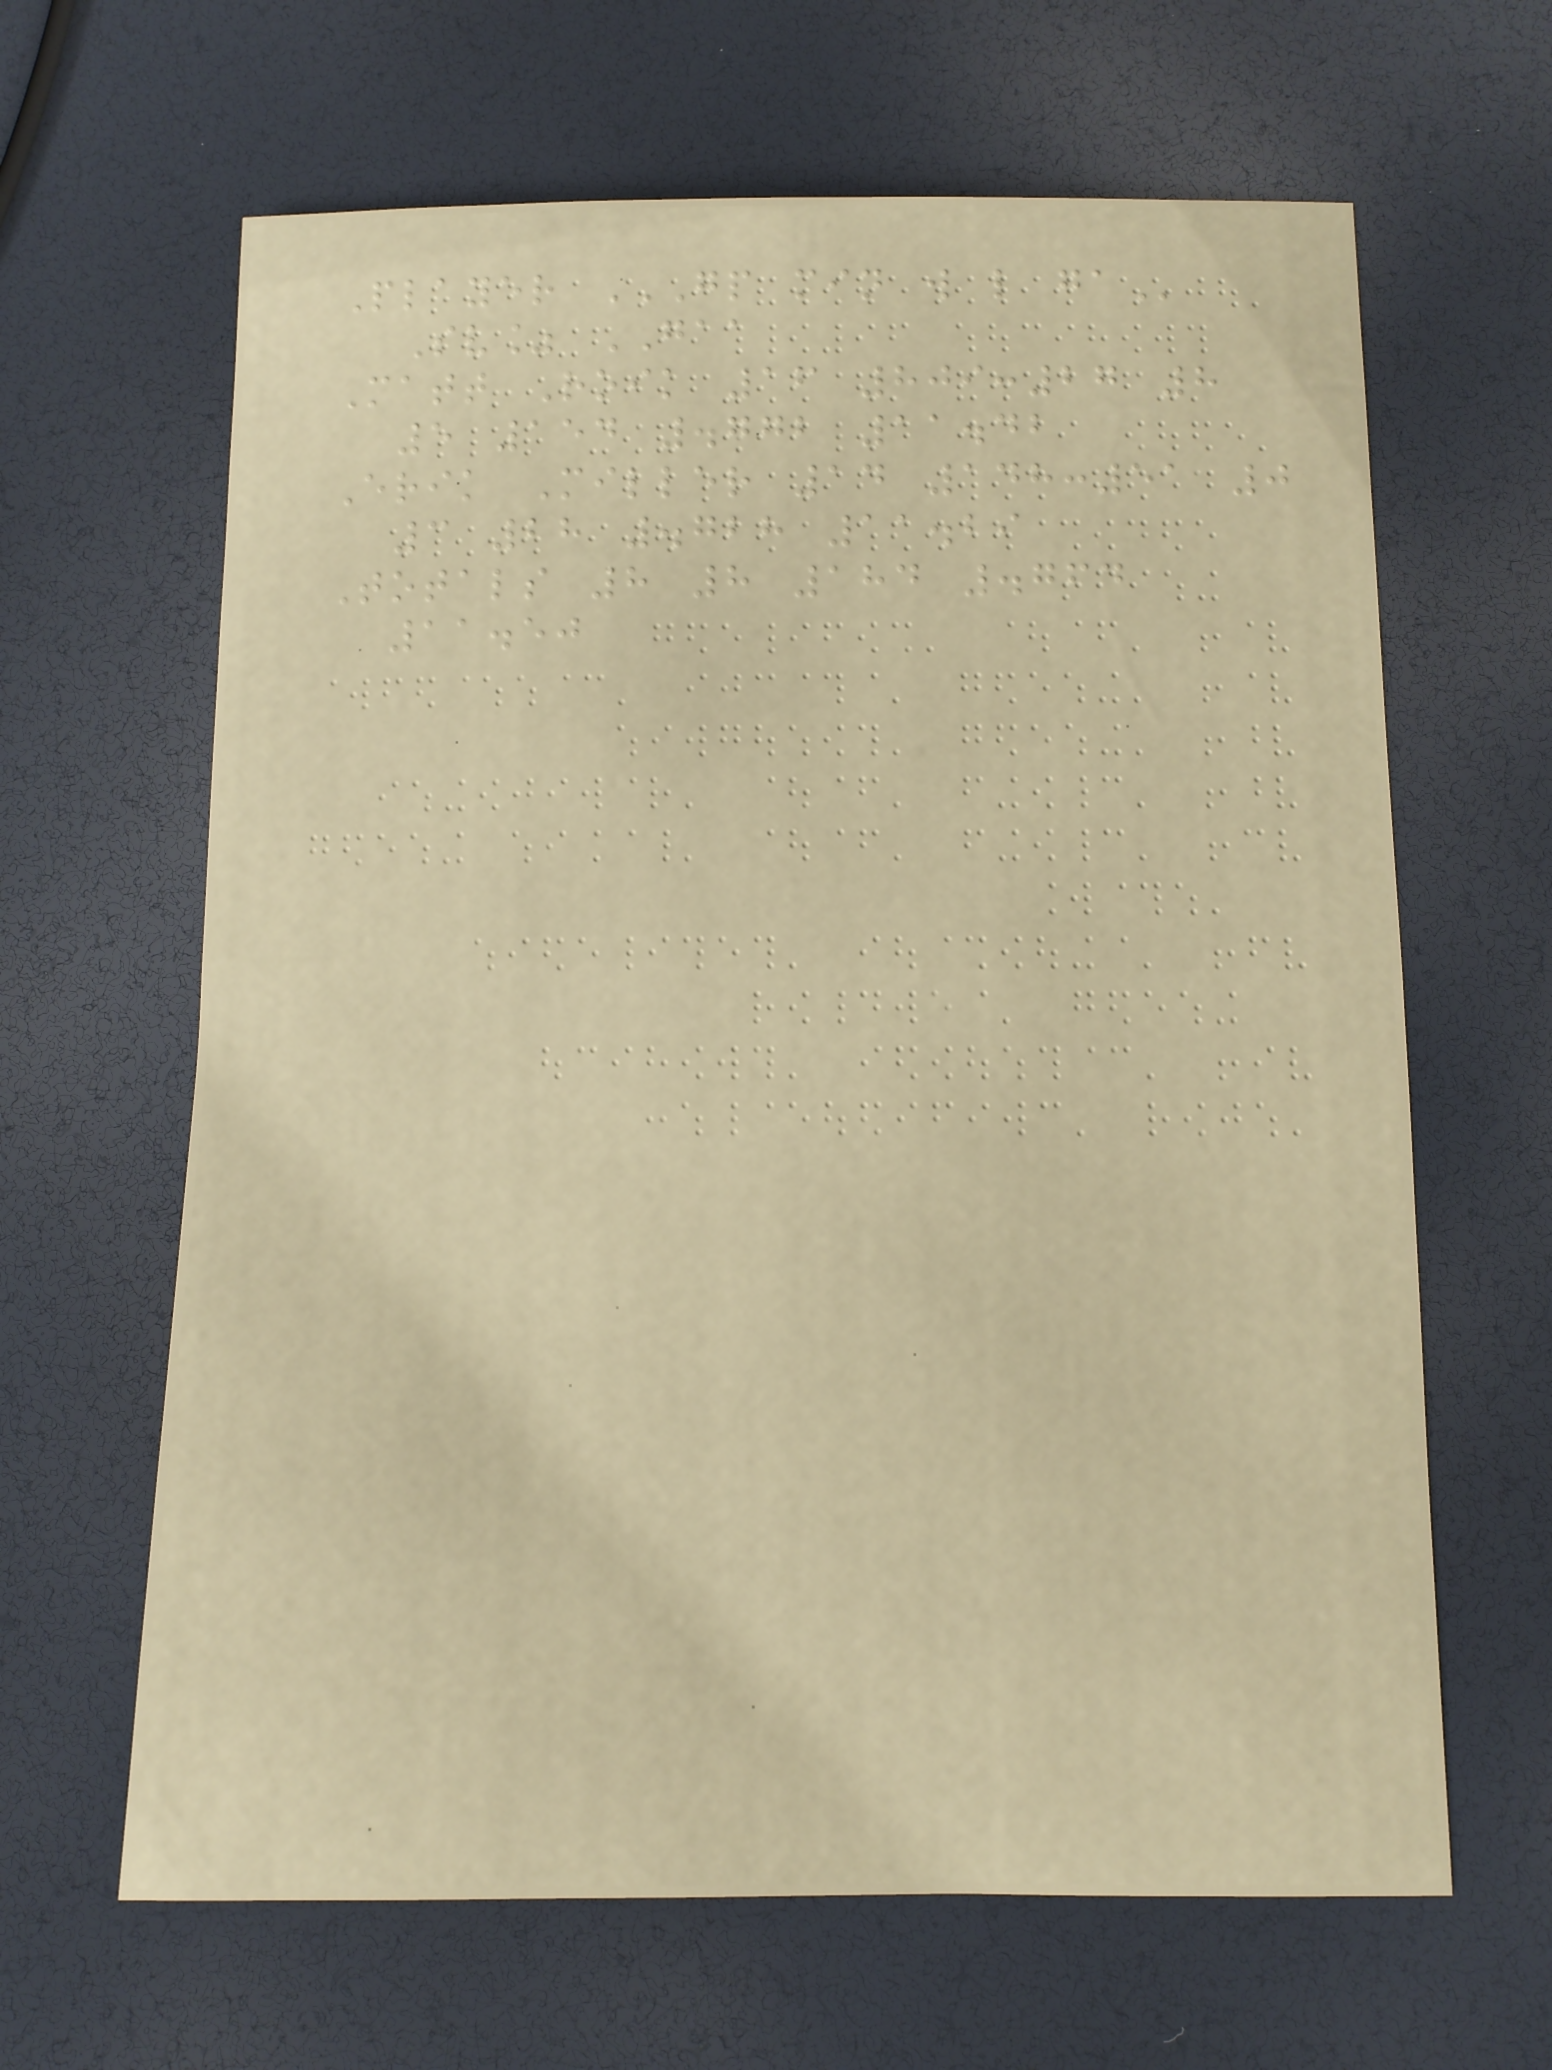Player GP MIN W L GA
Sv% GAA
Matt Roik 16 809:27 8
5 154 .772 11.42
Erik Miller 14 148:51 0
3 28 .728 11.29
Totals 8 8 184 .764
11.50
